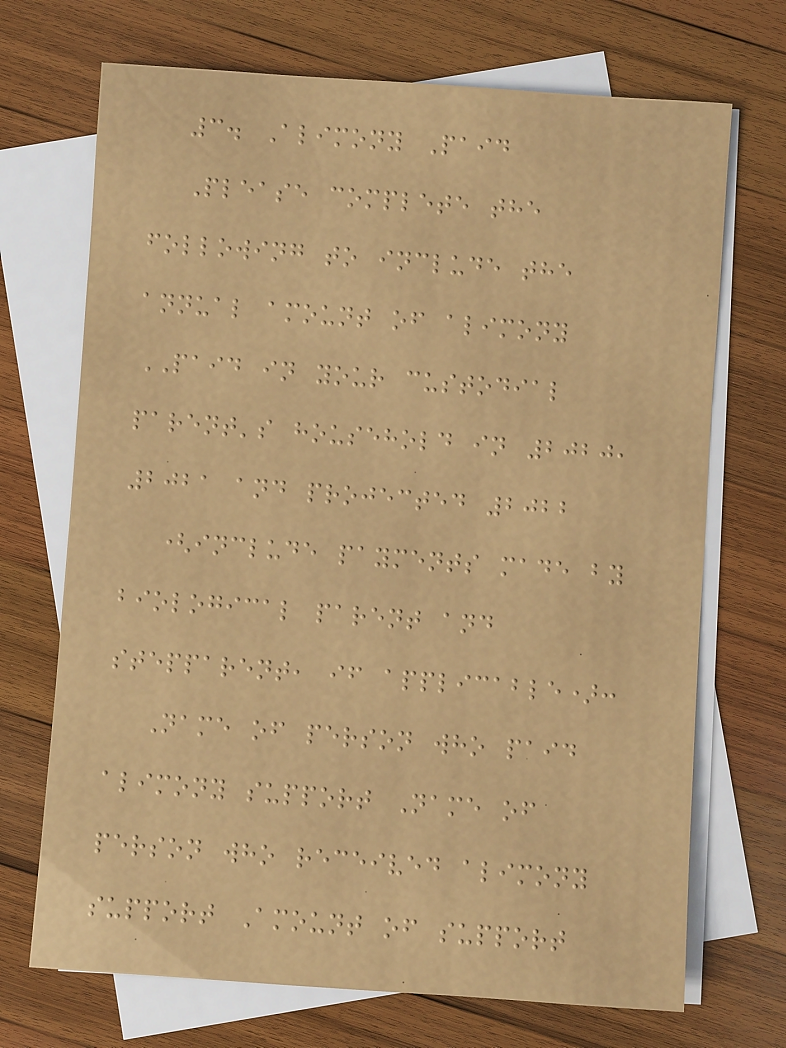3. Alimony Paid
Please complete the
following to include the
annual amount of alimony
PAID in your custodial
parent's household in 2020,
2021 and projected 2022
(include payments made by
biological parent and
stepparent, if applicable):
Name of person who paid
alimony support Name of
person who received alimony
support Amount of support
